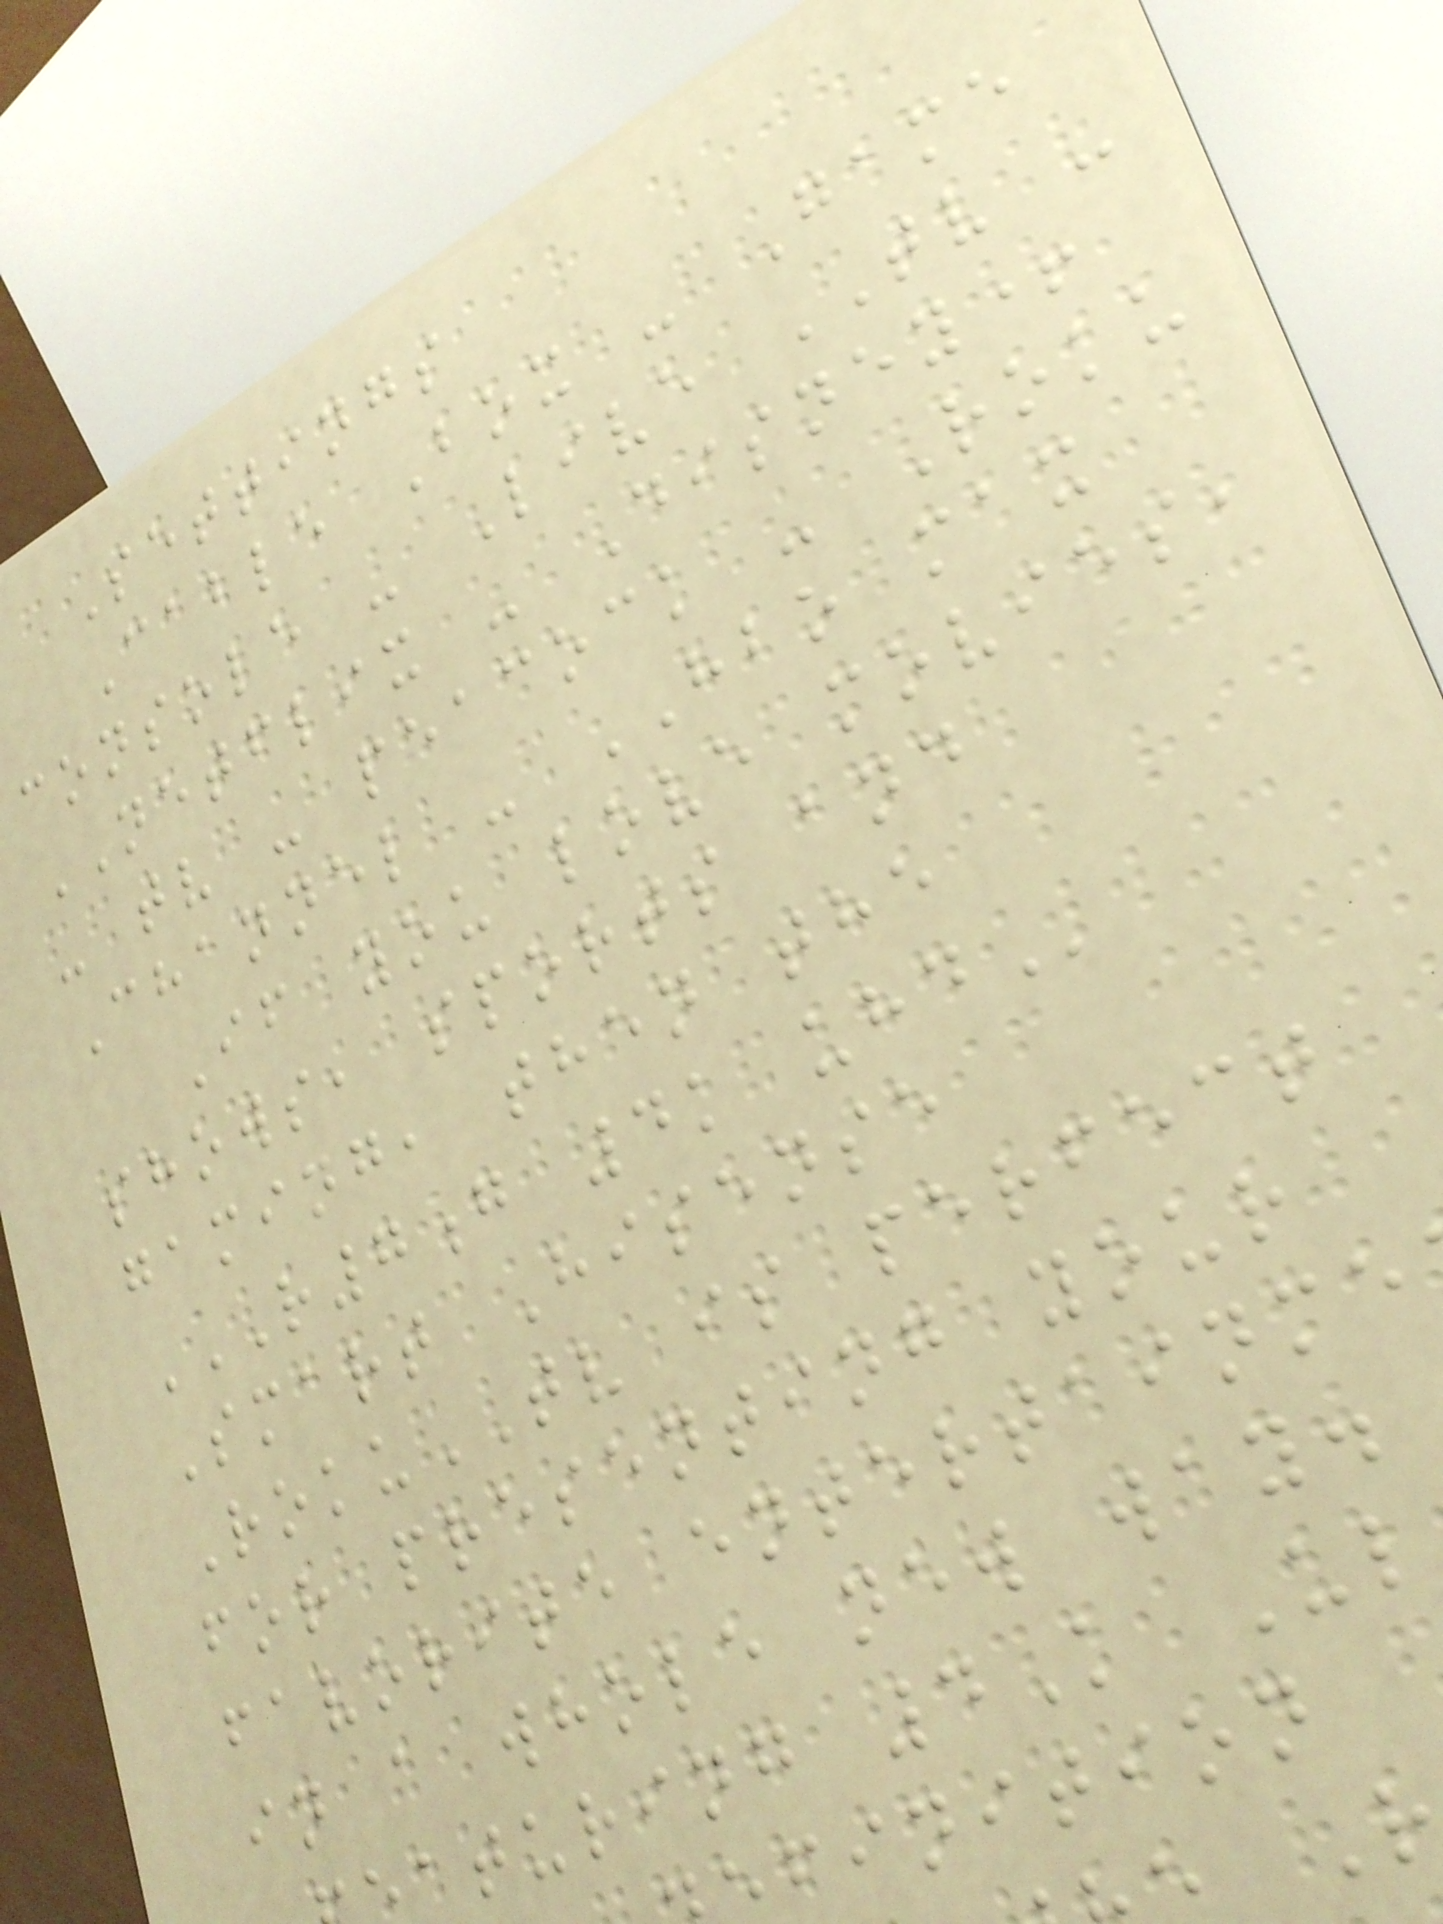Settings
Cable Box - Game
console - Live TV -
NETFLIX - Disney+
- tv - peacock - Roku
Channel - HBO max
If you love movies,
shows, sports and
gaming, then the
R7G 4K UHD
Smart Hisense
RokuTV is perfect
for presenting your
favorite entertainme
in a whole new way.
aturing 4K Ul
finition
